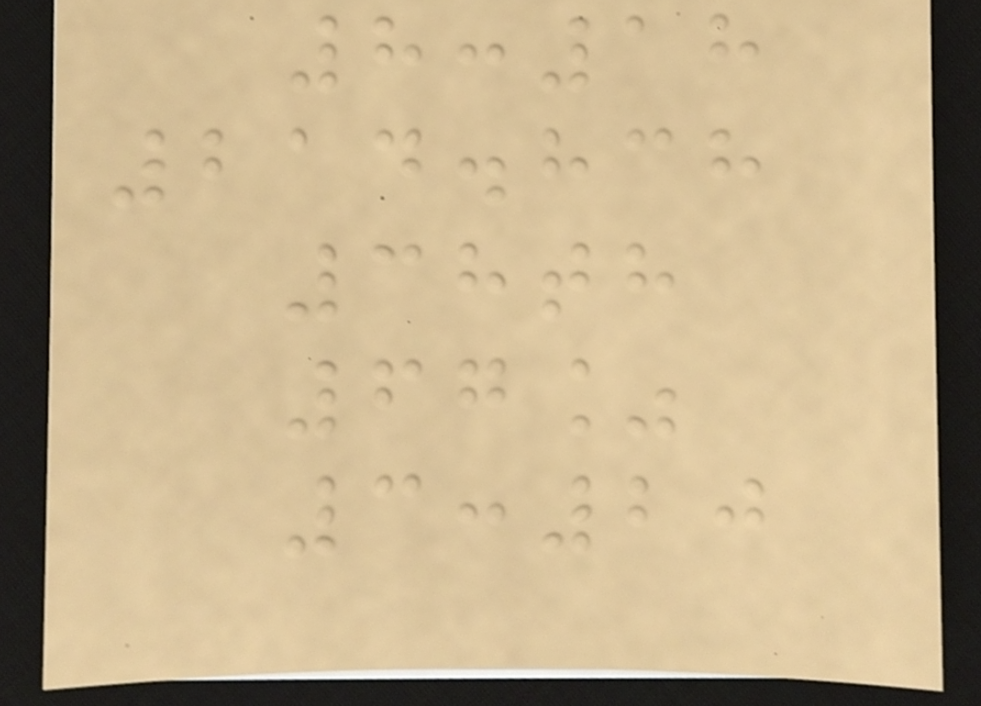8:18
214.838
38th
67%
3:20
